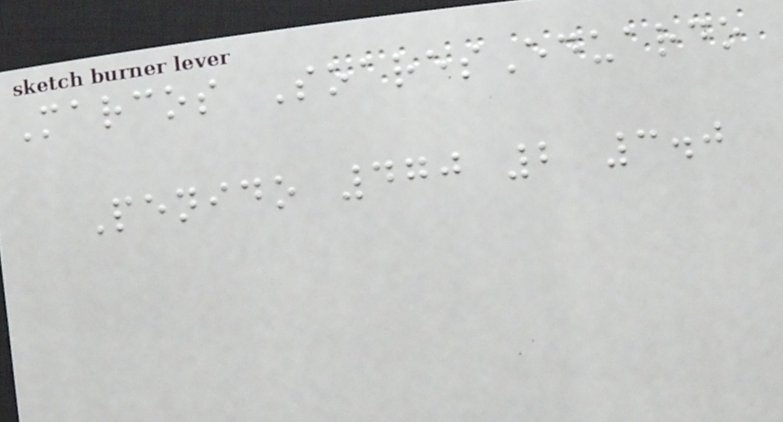Marcos SoaresEduardo
Penido 470 2 3.0
